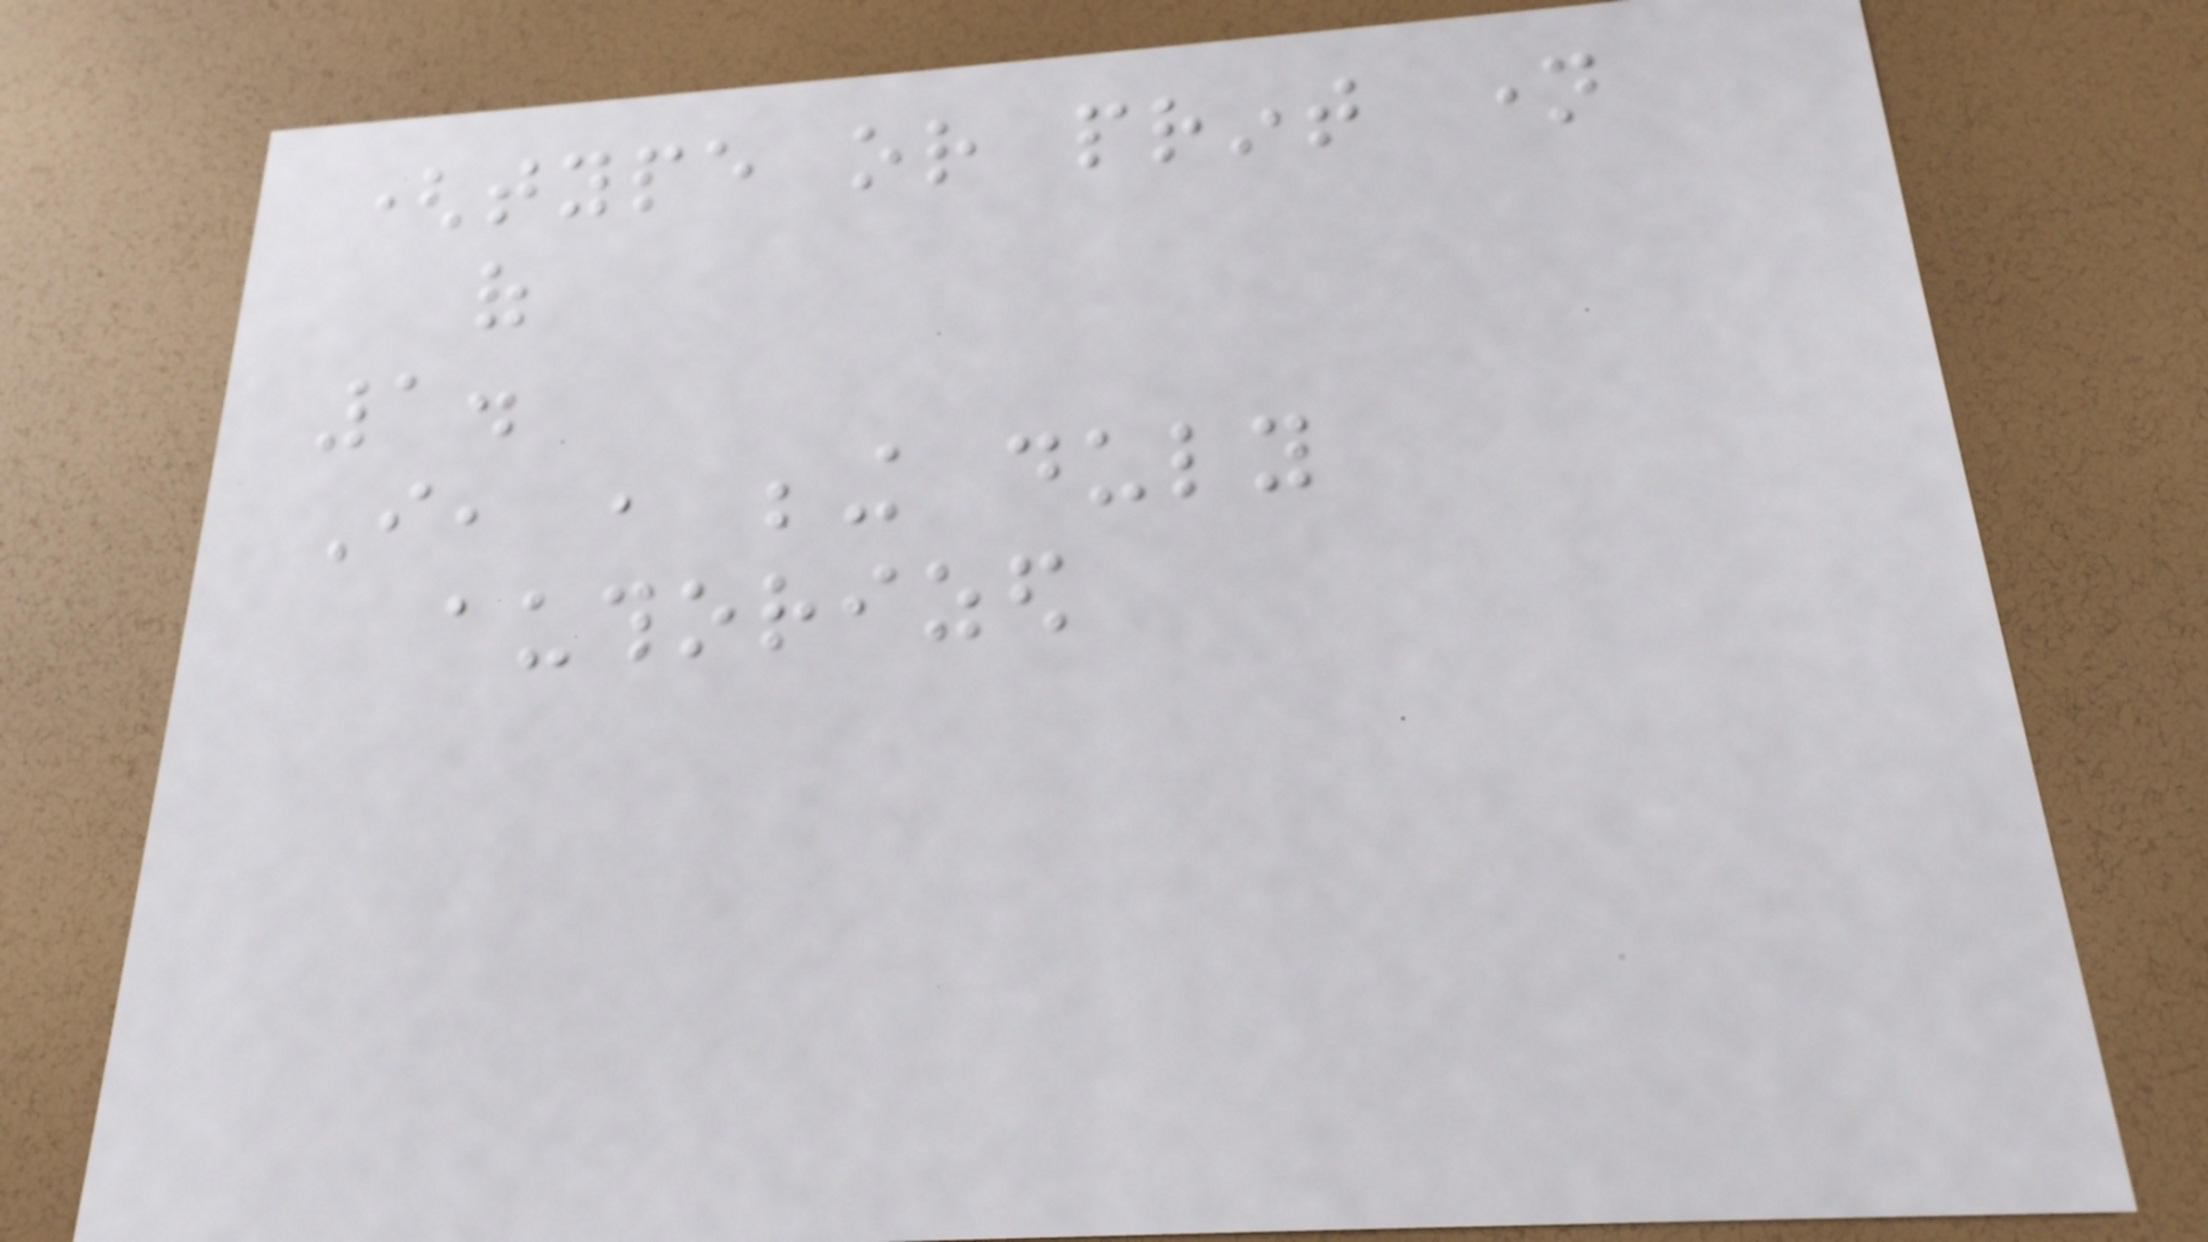(type or print name
of
1.
I, , being duly
authorized
